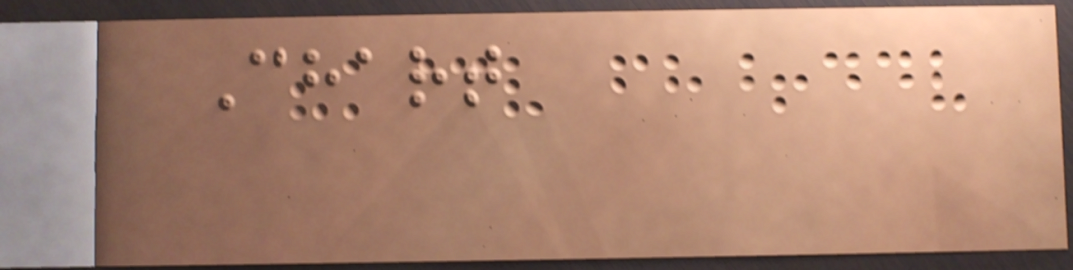Chart
